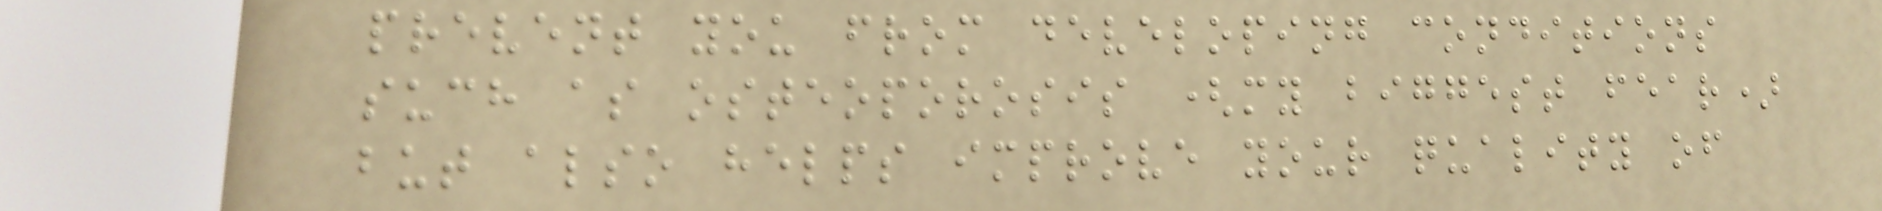prevent you from developing conditions
such as osteoporosis (my biggest fear)
but also helps improve your quality of
